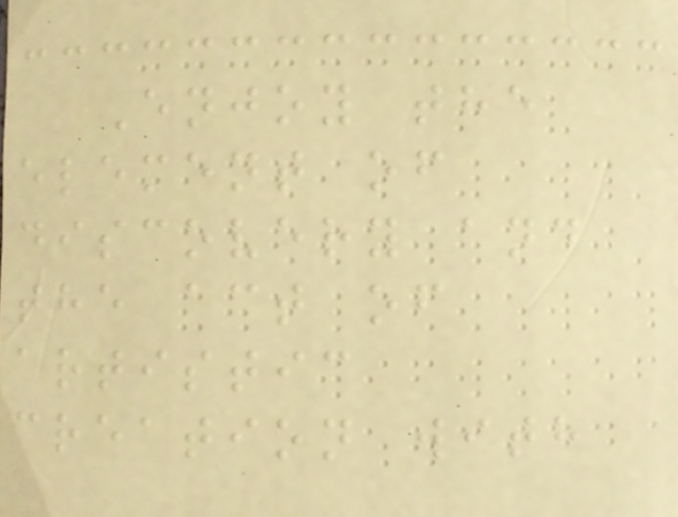Enjoy the
element of
discovery and
the act of
artistic
creation with
